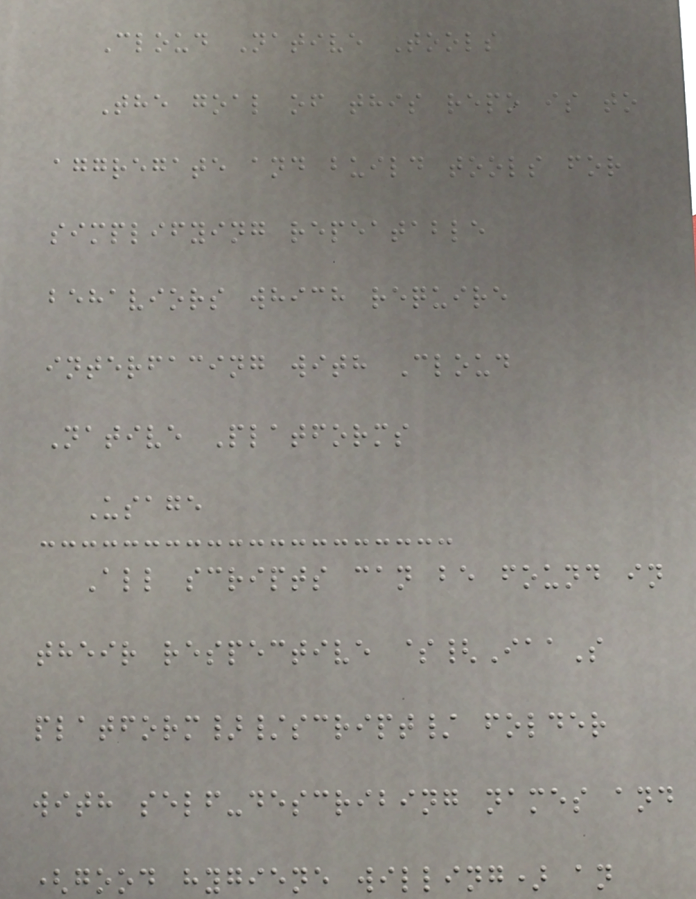Cloud Native Tools
The goal of this repo is to
aggregate and build tools for
simplifying repeatable
behaviors which require
interfacing with Cloud
Native Platforms
Usage
All scripts can be found in
their respective ${IaaS
platform}/script/ folder
with self-describing names and
(good hygiene willing) an
